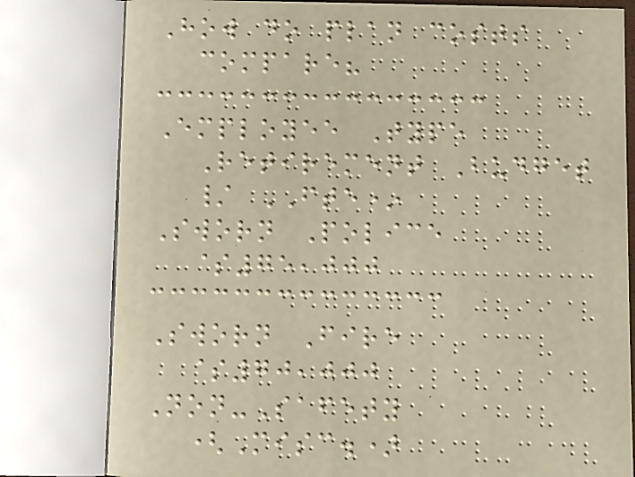How do plan costs
compare?
Employee Type
Retirement Budget
/ FTE*
Sworn Police
$75,000
Sworn Fire
$70,000
Non-Safety
(Misc.)
